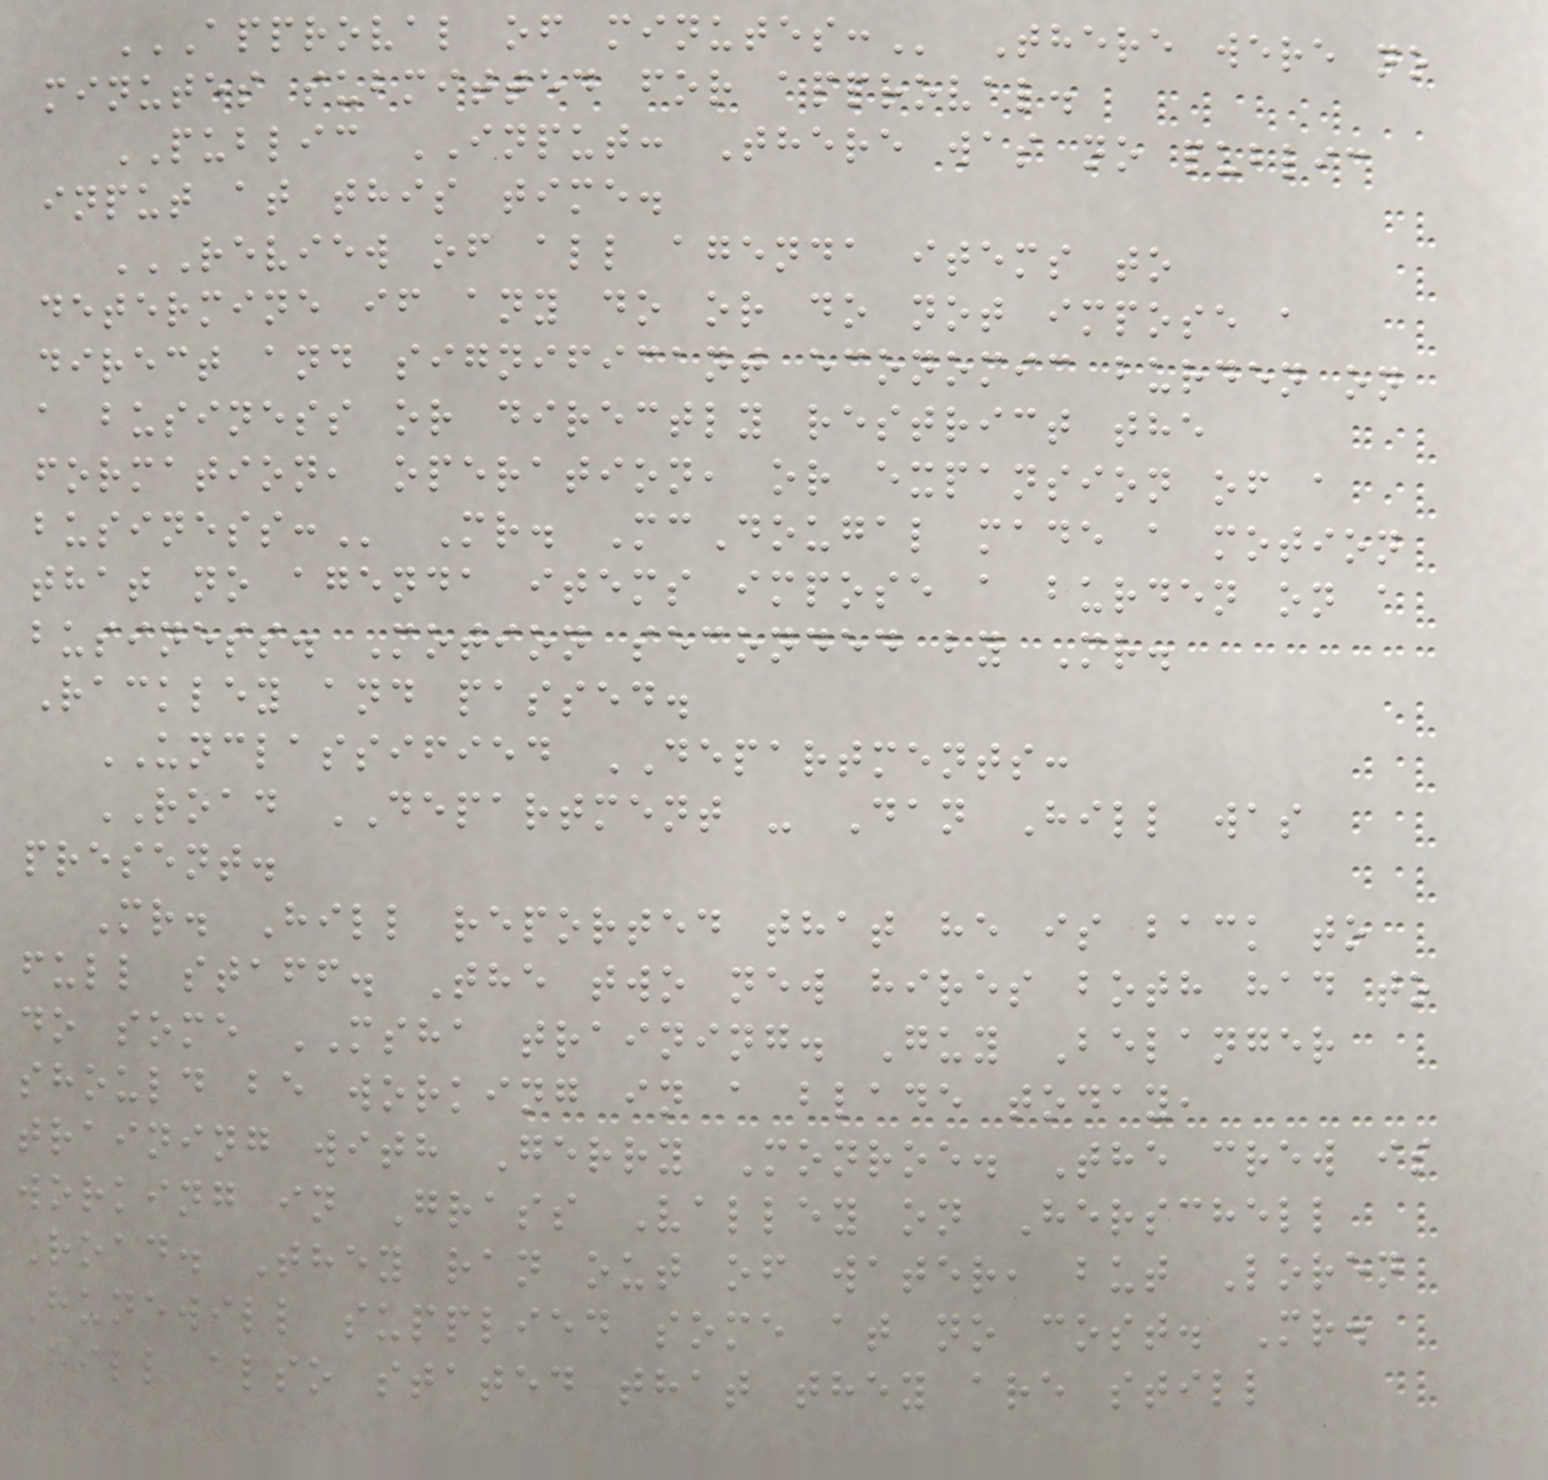APPROVAL OF MINUTES: There were no
minutes submitted for approval.
PUBLIC INPUT: There was no public
input at this time.
REVIEW OF ALL AGENDA ITEMS TO
DETERMINE IF ANY DO OR DO NOT IMPOSE A
DIRECT AND SIGNIFICANT ECONOMIC BURDEN ON
A BUSINESS OR DIRECTLY RESTRICT THE
FORMATION, OPERATION, OR EXPANSION OF A
BUSINESS: Mr. McDougal made a motion
that no agenda items impose a burden on a
business. Motion seconded by Mr.
Rackley and passed.
UNCLASSIFIED DEPARTMENTS:
ROAD DEPARTMENT - Dan Hill was
present.
Mr. Hill reported that he is back to
full staff. The two new hires both had to
do some MSHA training. Guy Belanger
should be working in a blade today,
training with Gerry Monroe. The crew is
working in Grass Valley on Herschell
Road. They ran out of water, but Loren
Hunewill supplied some at no cost. Mr.
Hill also stated that they are still
